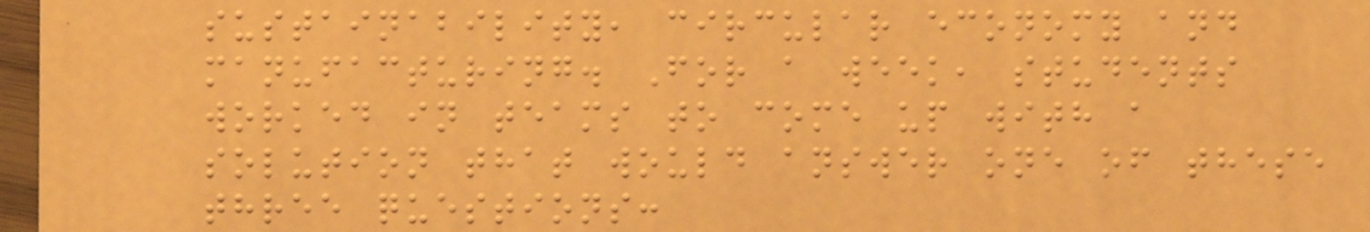sustainability, circular economy and
manufacturing. For a week, students
worked in teams to come up with a
solution that would answer one of these
three questions:
